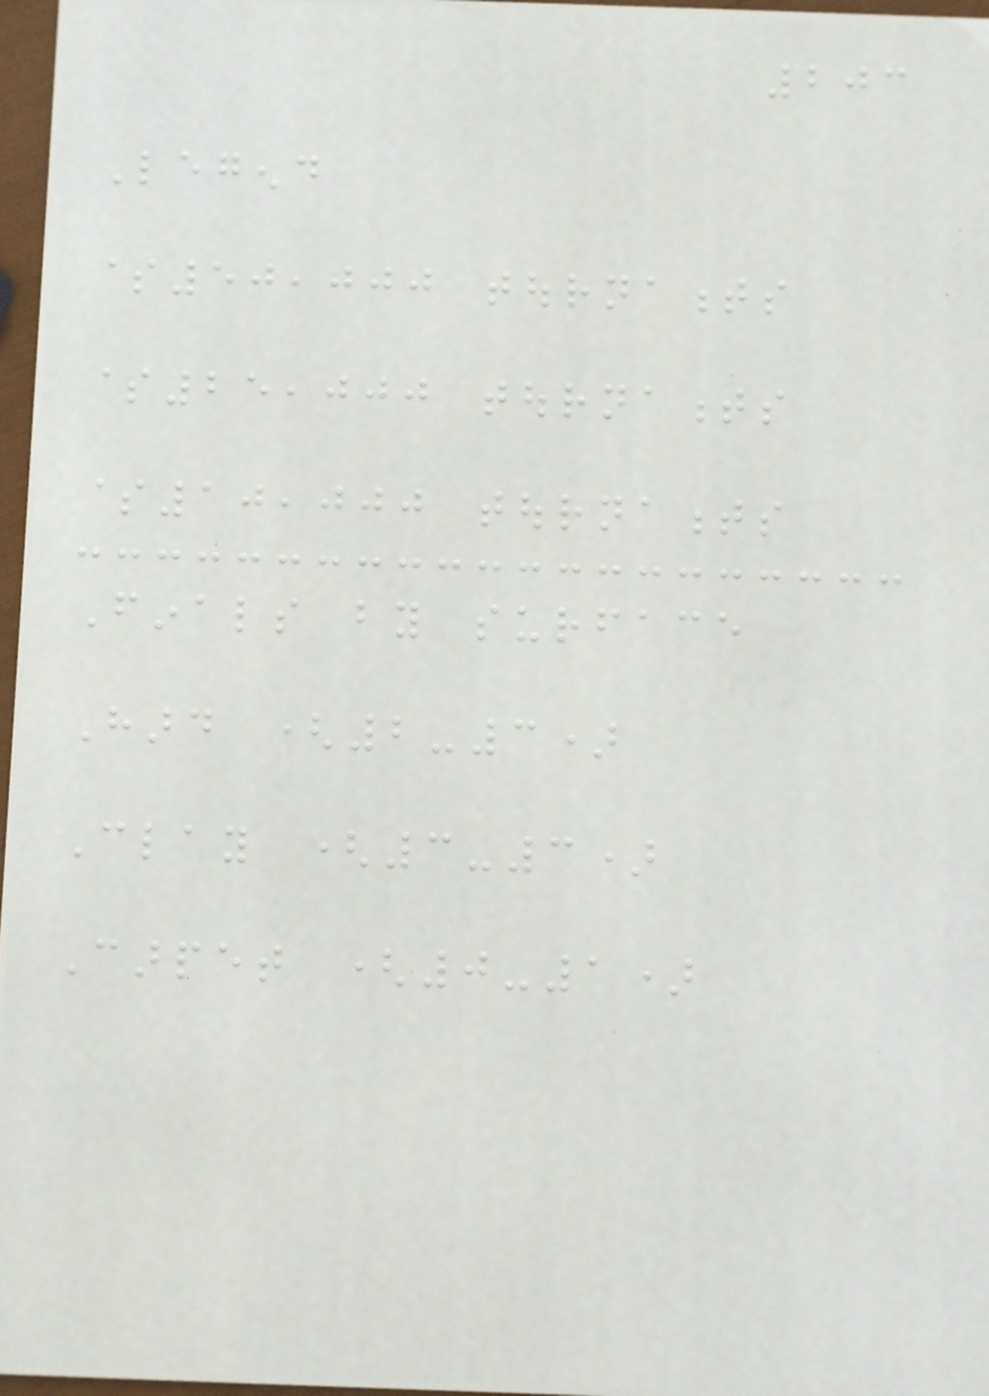203
Legend
$50,000 tournaments
$25,000 tournaments
$10,000 tournaments
Finals by surface
Hard (2-3)
Clay (3-3)
Carpet (0-1)
